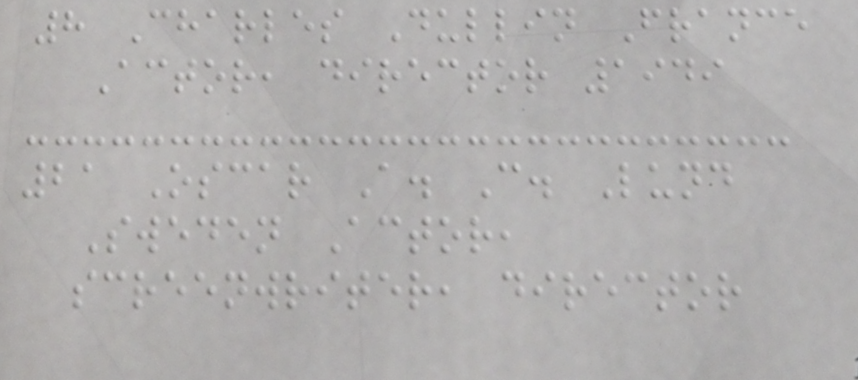8 Charles Dullin France
Actor, director 1949
21 Oscar A. C. Lund
Sweden Actor,
screenwriter, director
